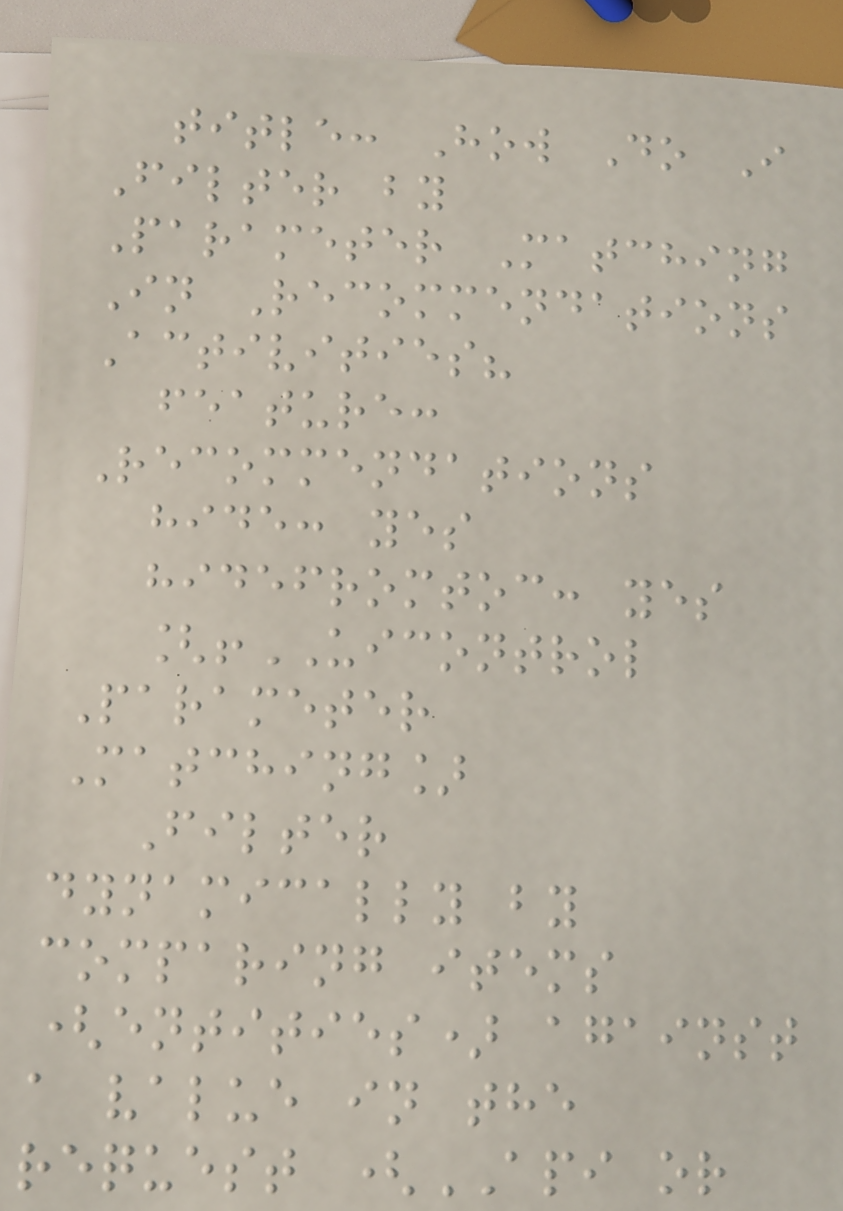title: How Do I
Filter by
Parameter Matching
In Recommendations
Activities?
feature:
Recommendations
hide: yes
hidefromtoc: yes
[!UICONTROL
Parameter
Matching]
Filter
dynamically by
comparing items
(entities) against
a value in the
request (API or
